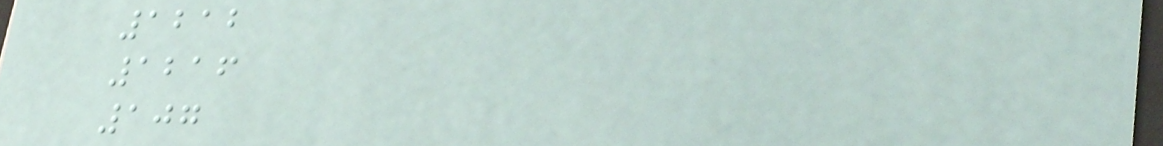1212
1216
107
